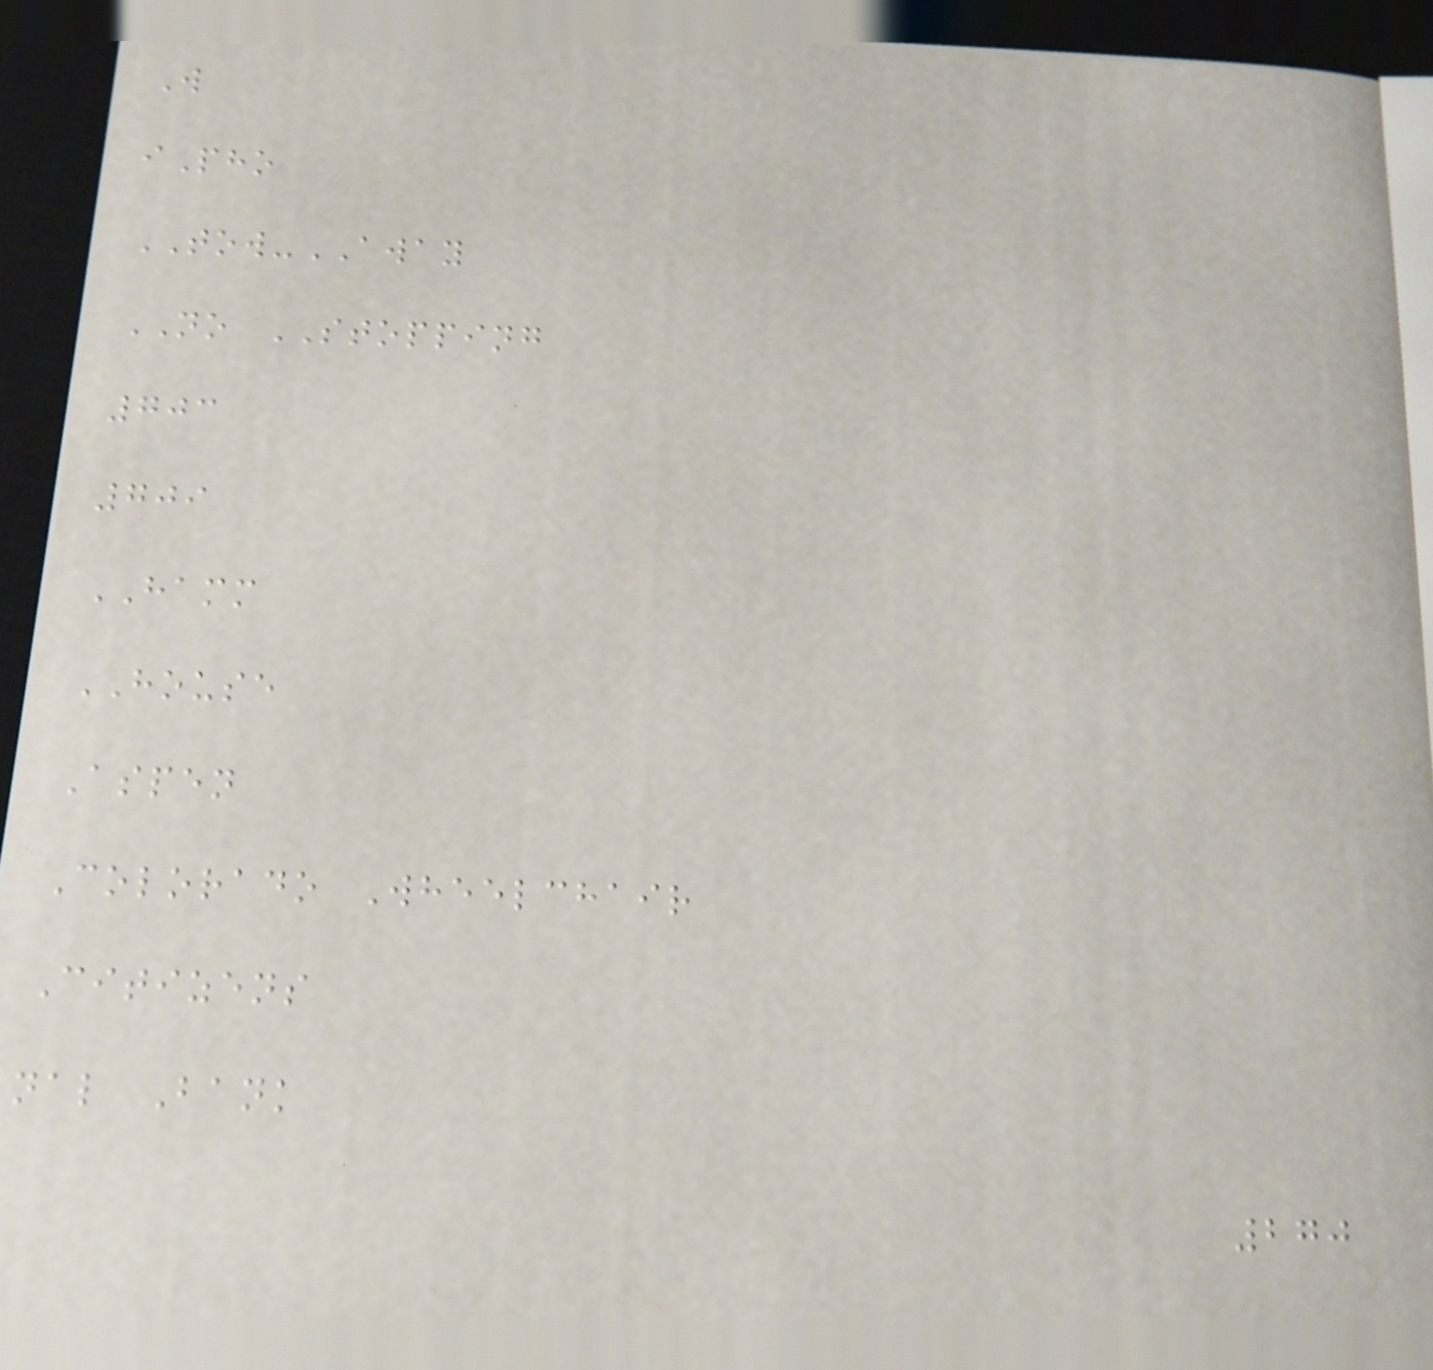W
iPho
TOW-AWAY
NO STOPPING
703
709
HAMM
HOUSE
Aspen
Colorado Wheelchair
Citizens
nal Bank
270
